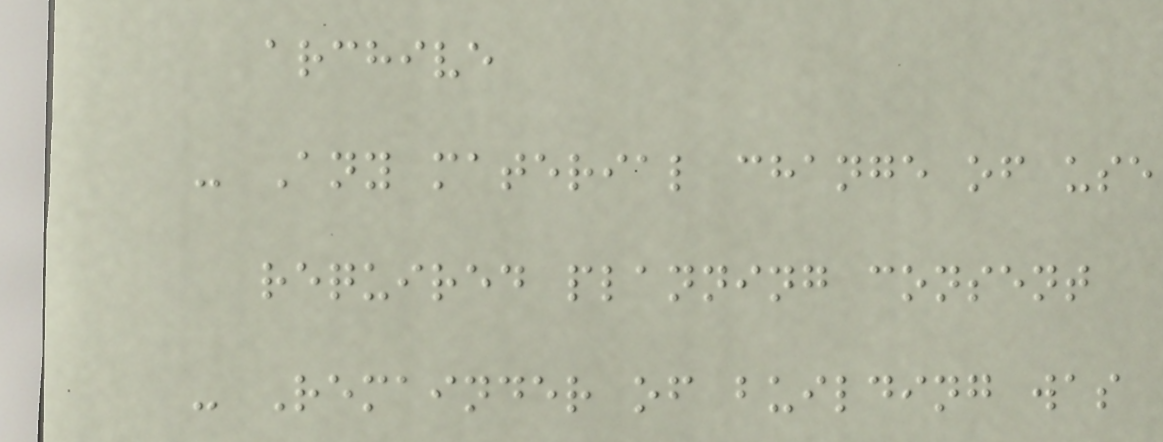archive
- Any material change of use
required planning consent
- Remainder of building was
